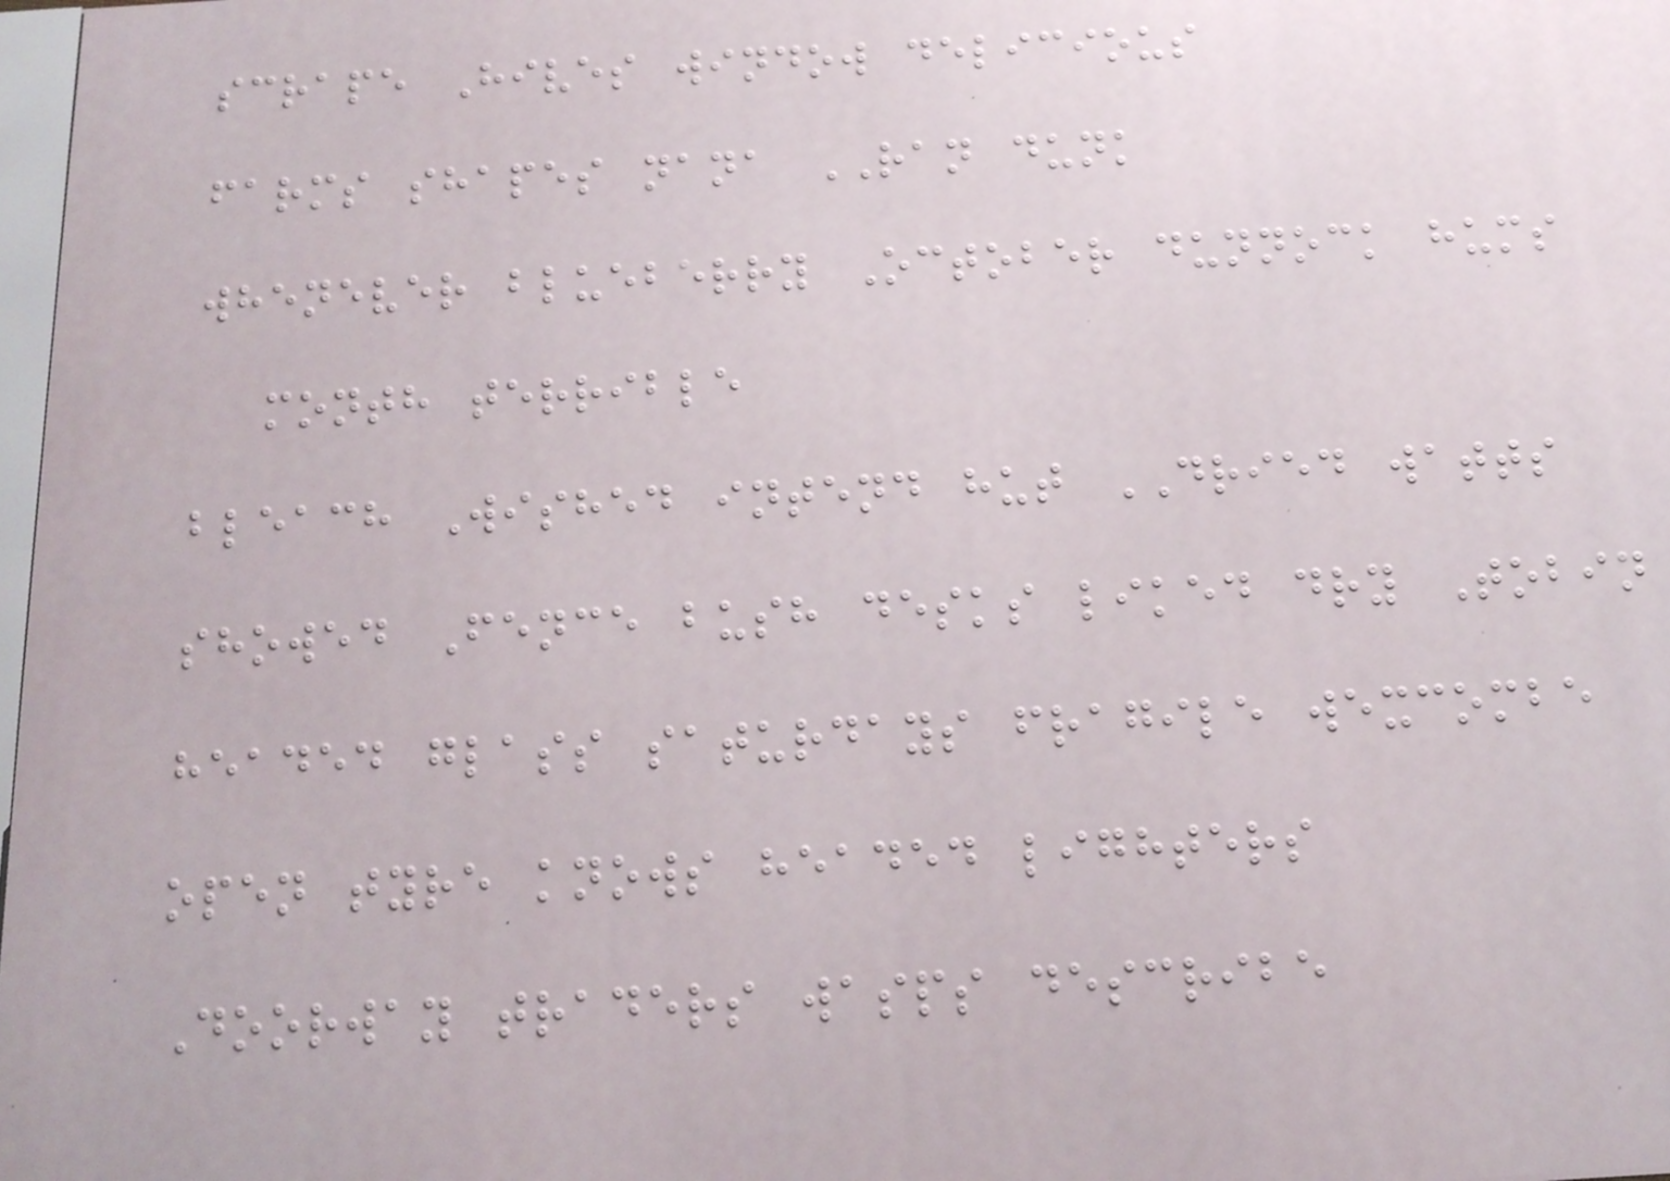scrape Hives window delicious
farms shapes nana RAN dunk
whenever blueberry October dunnock hums
month terrible
bleach Wished intend hut DRIED watts
showed Fence bush desks liked dry Tobin
headed glass saturdays fragile wexcombe
open tyre knows headed lighters
Doorway traders wasps describe
